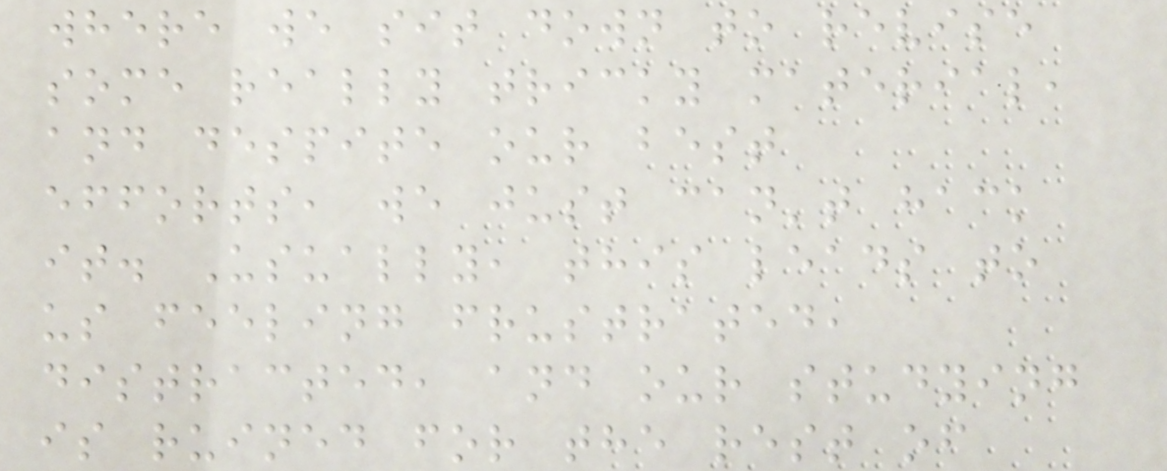where we sit down to revise
some really tricky material,
and despite our best
efforts, we just can't hack
it. Usually, this leads to
us feeling frustrated,
distracted, and our studying
is ruined for the rest of
